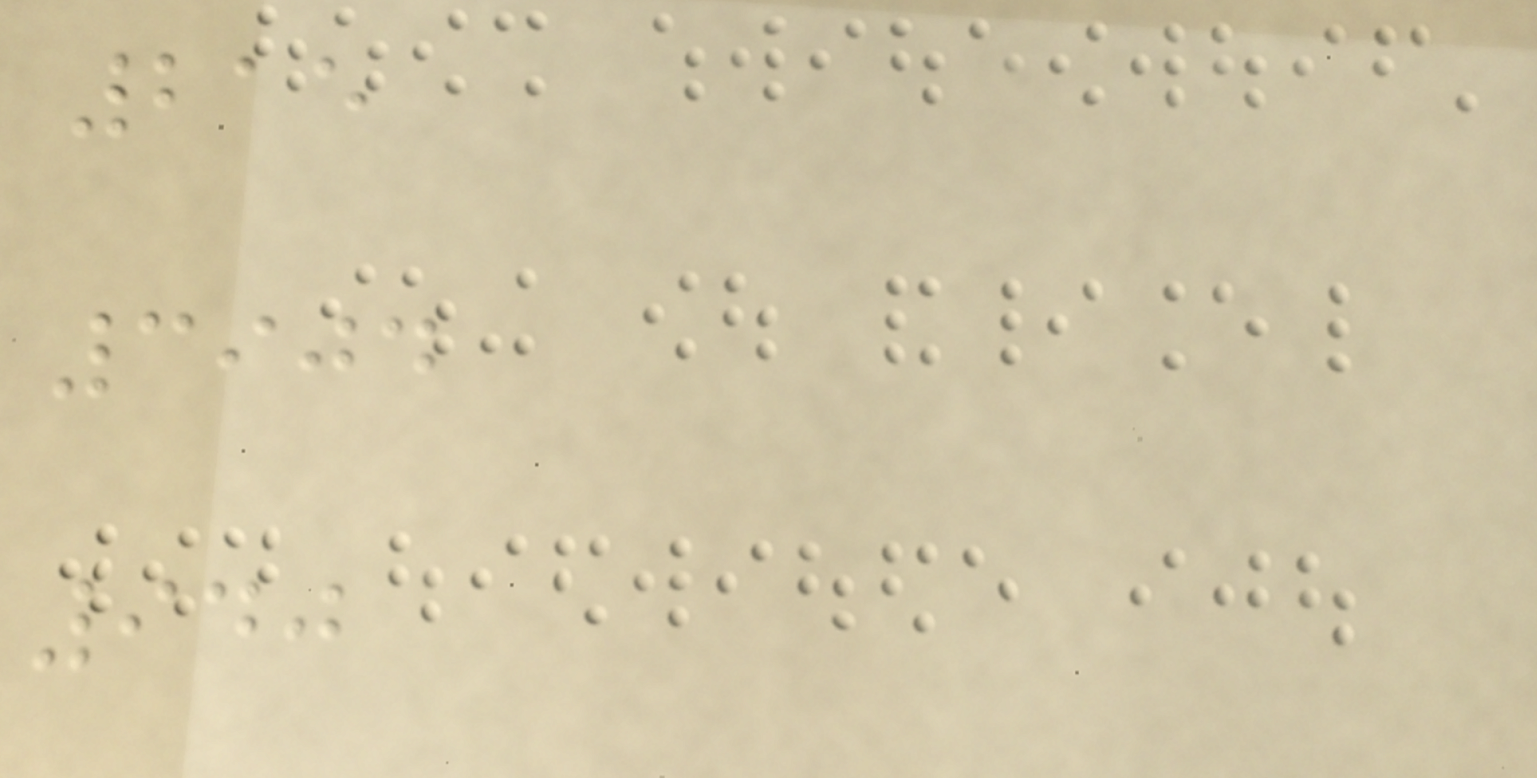215
3904
940
